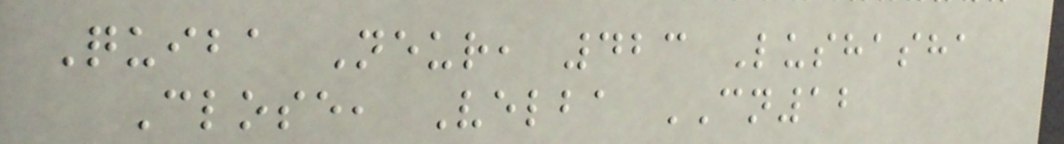Quiba Neur, 423 Lushasha
Close, Velba CN12
